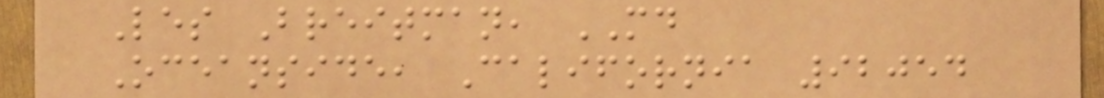Les Breitman, MD
Oceanside, California 92054
